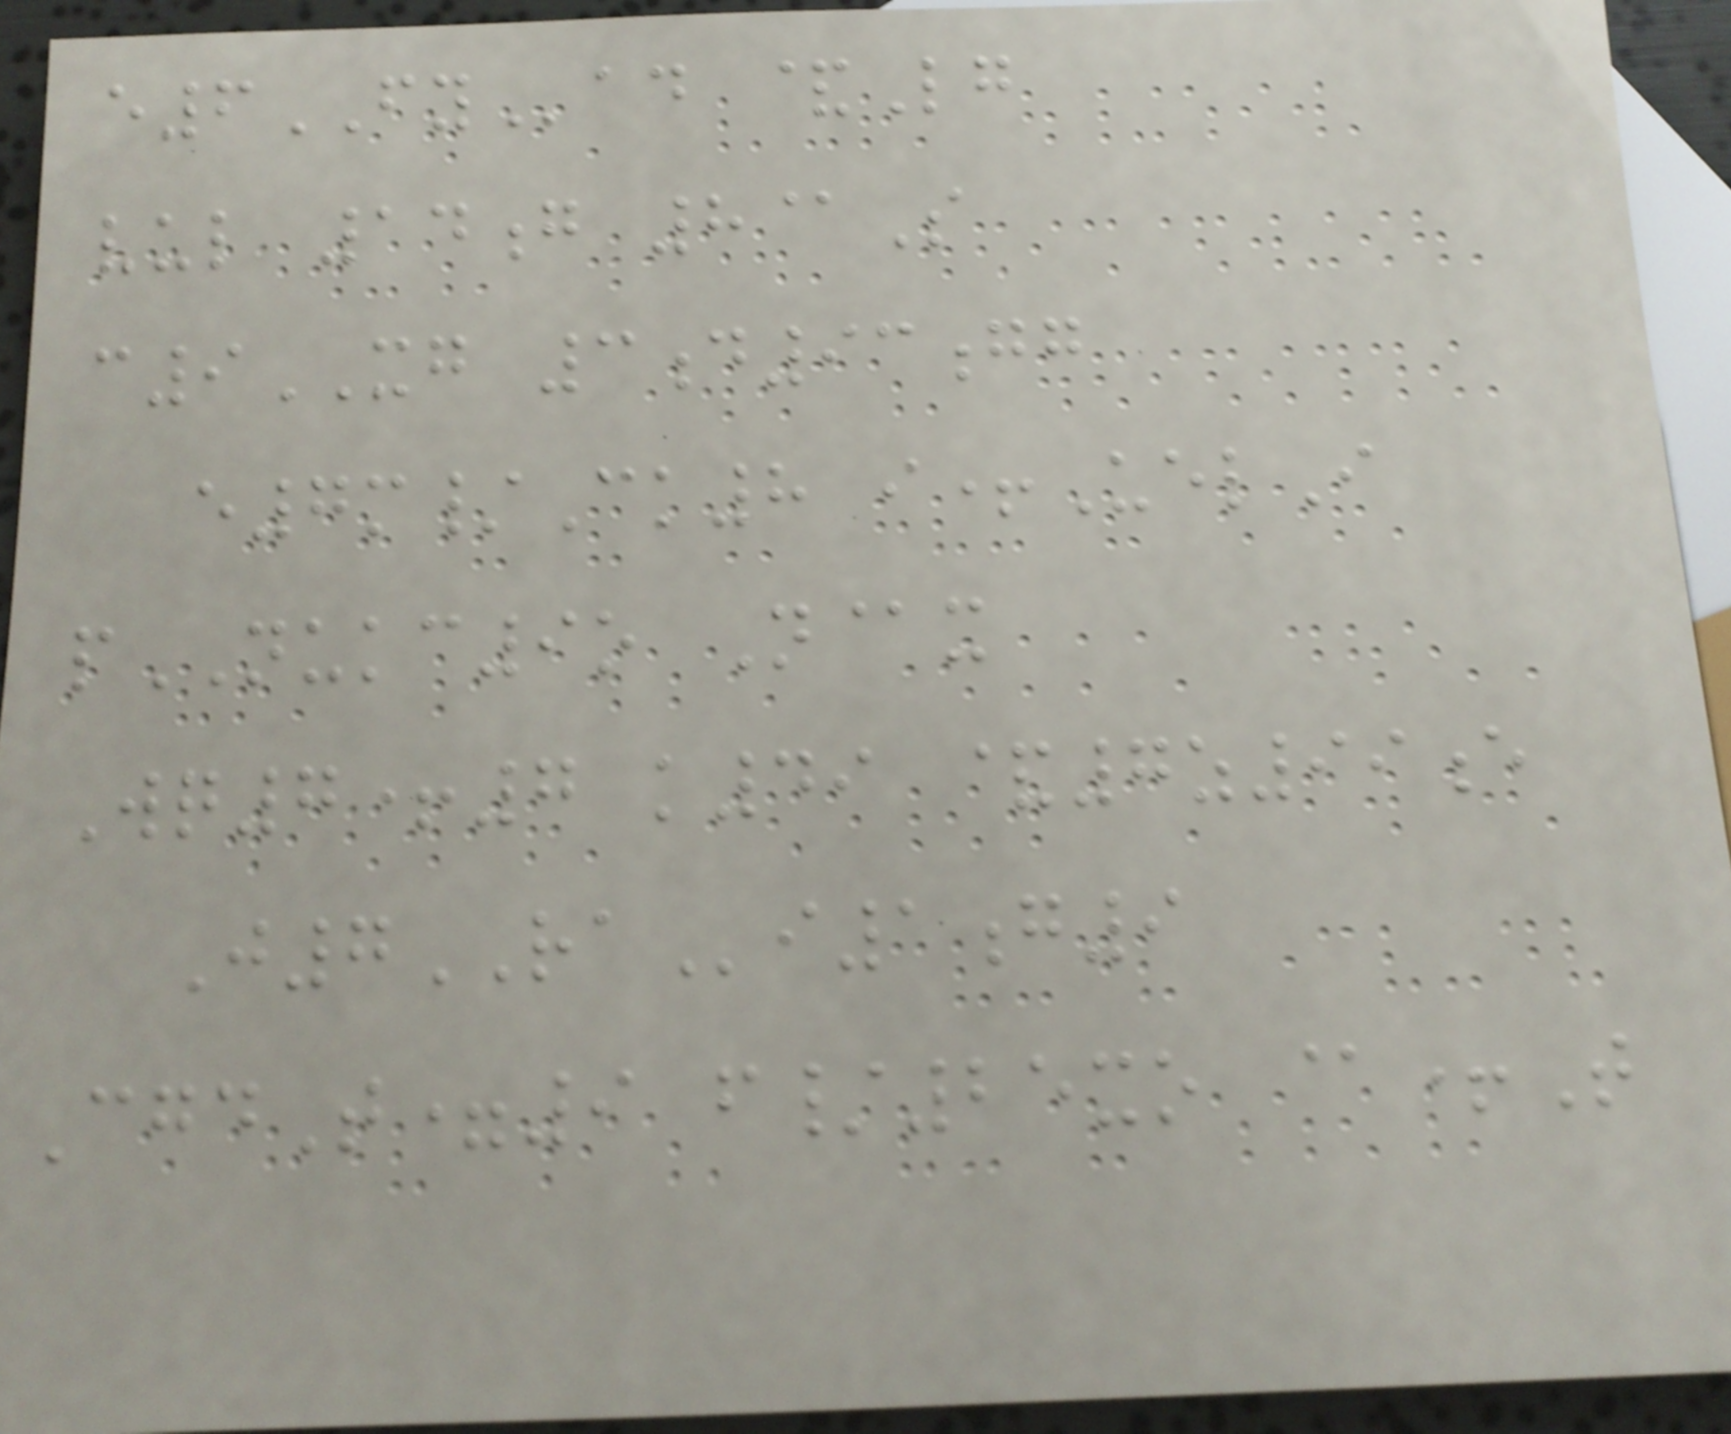e6FYad &Lg
vul 14g 8@S
c9XG 3d93gg
e7m/Ck8 i+UelI
pNUKC9o N@x
Wq7+7 k49 &7z99e
J7RAi1g9
CgdT=9 f/25xo @+T
